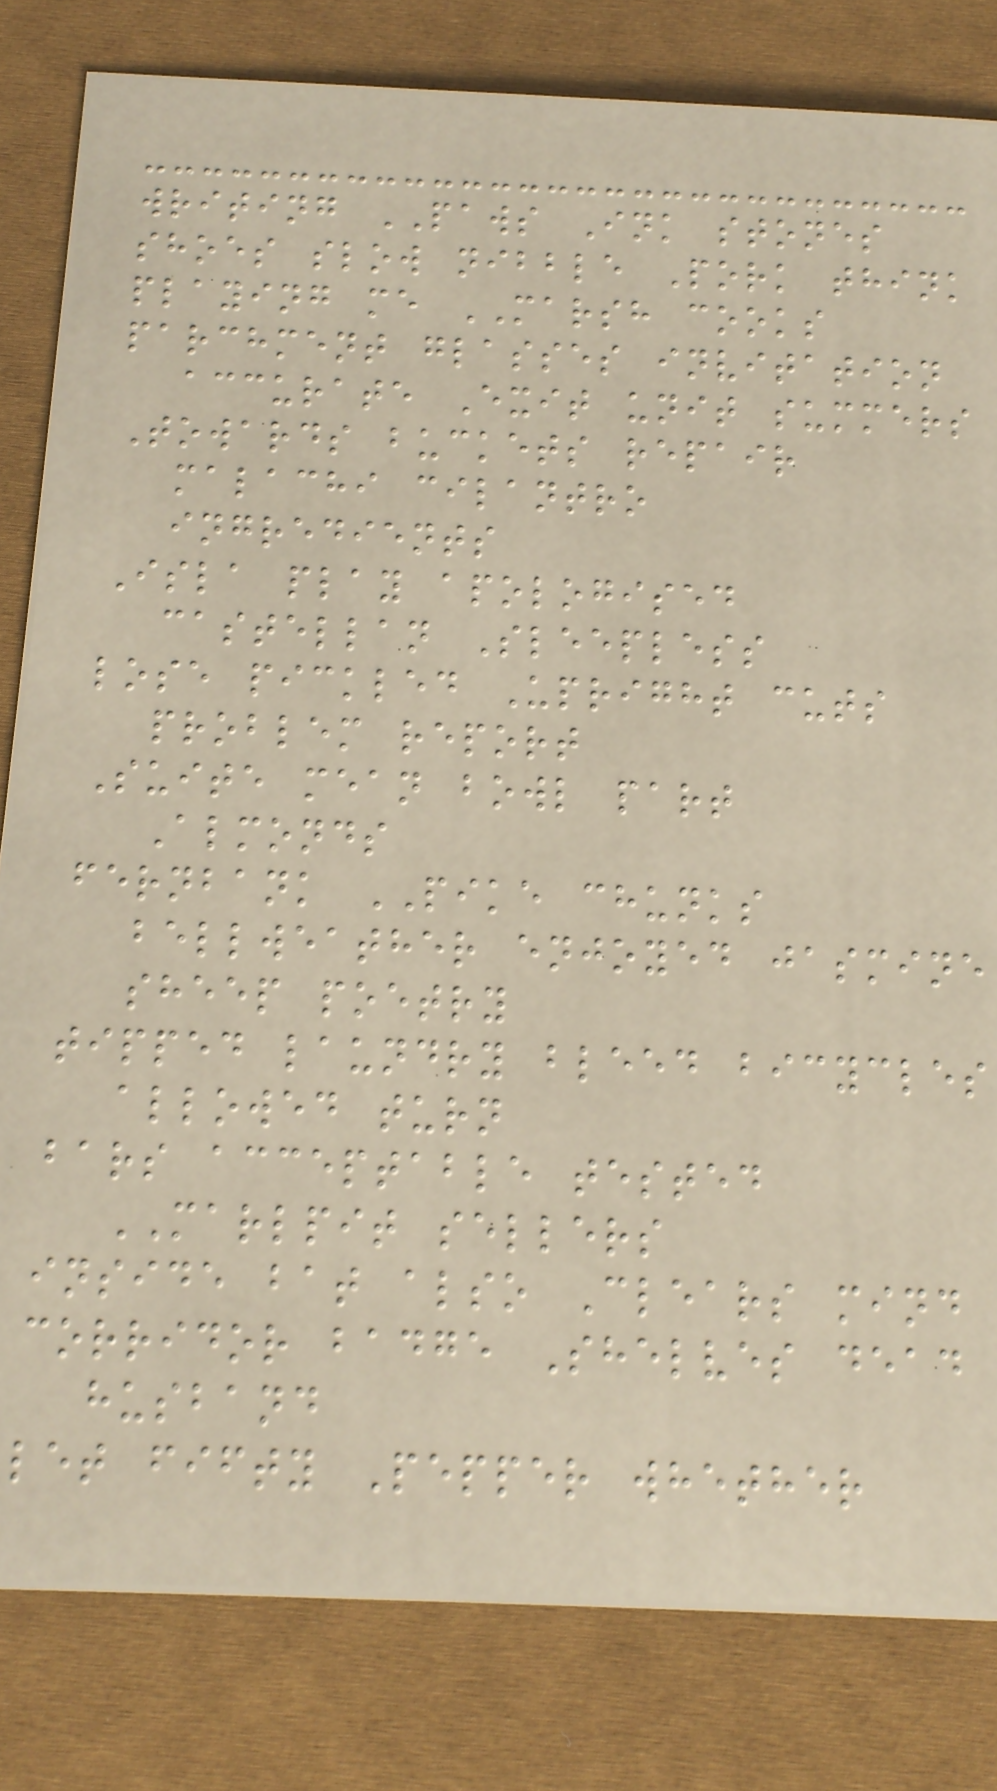writing PAWS Ink stones
shoes slow nibble Pork think
playing me MARSH cooks
parchment glasses invitation
accurate Exit unit summers
Towards buckets repair
malachi cilantro
ingredients
Isla play apologised
castellan Sleepless
lose pickled Upright cuts
problem report
Suite mean bowl part
Almonds
fernbank PIKE chunks
bellweather enjoyed jasmine
sheep poetry
tipped laundry bleed bicycles
allowed turn
bars acceptable tested
MARLPIT sellers
inside bat also Clears mind
corridor badge Shelves dead
husband
let fifty Pepper whether
